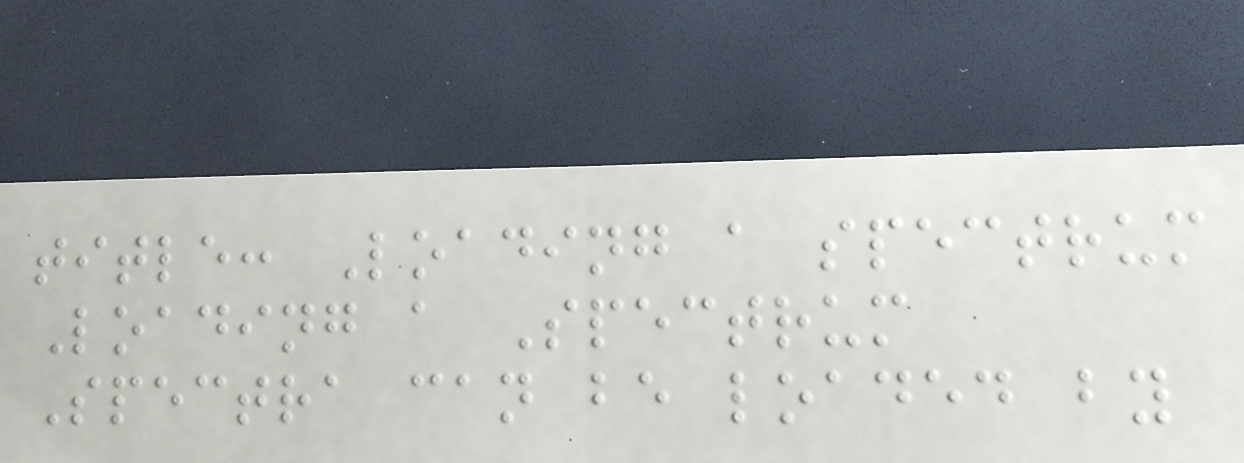title: Loading a spectrum
Loading a Spectrum
Spectra can be loaded by
